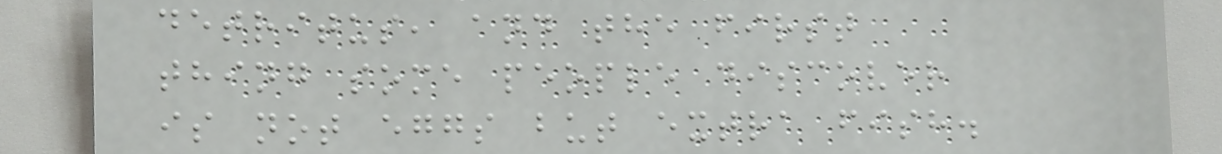detritus, and the first
thing some people discover
is not eggs but extra fish.
